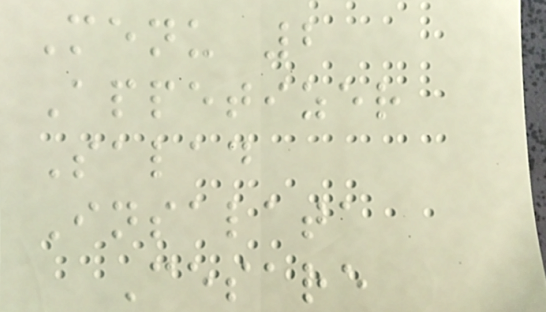Menu 2
Appetizer
Salad
Insalata
Cesare
